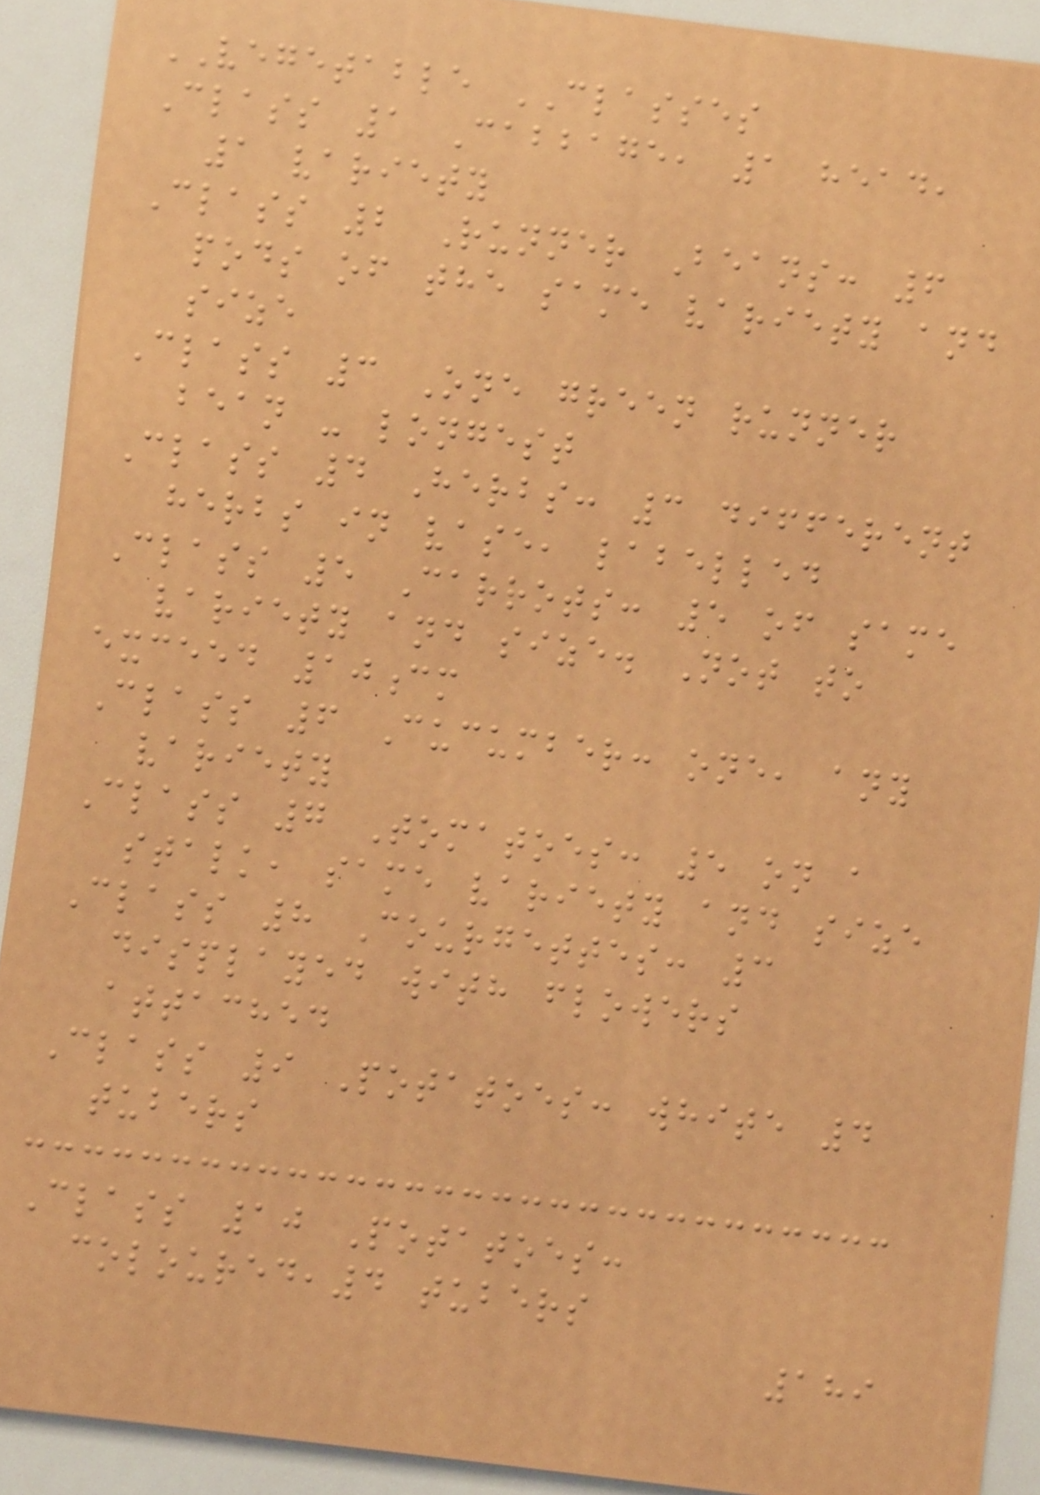VEGETABLE CLASSES
Class 1 Cabbage, 1 head,
1 variety
Class 2 Runner Beans: 6
pods of the same variety and
size
Class 3 One green runner
bean - longest
Class 4 Herbs: 3 different
herbs in vase, labelled
Class 5 Carrots: 5 of same
variety and size. Not to
exceed 10cm
Class 6 Cucumber: one, any
variety
Class 7 Tomatoes: 5 on a
stalk, same variety and size
Class 8 Courgettes: 3
displayed with flowers
attached
Class 9 Potatoes: white 4
tubers
Class 10 Potatoes:
coloured,4 tubers
189
